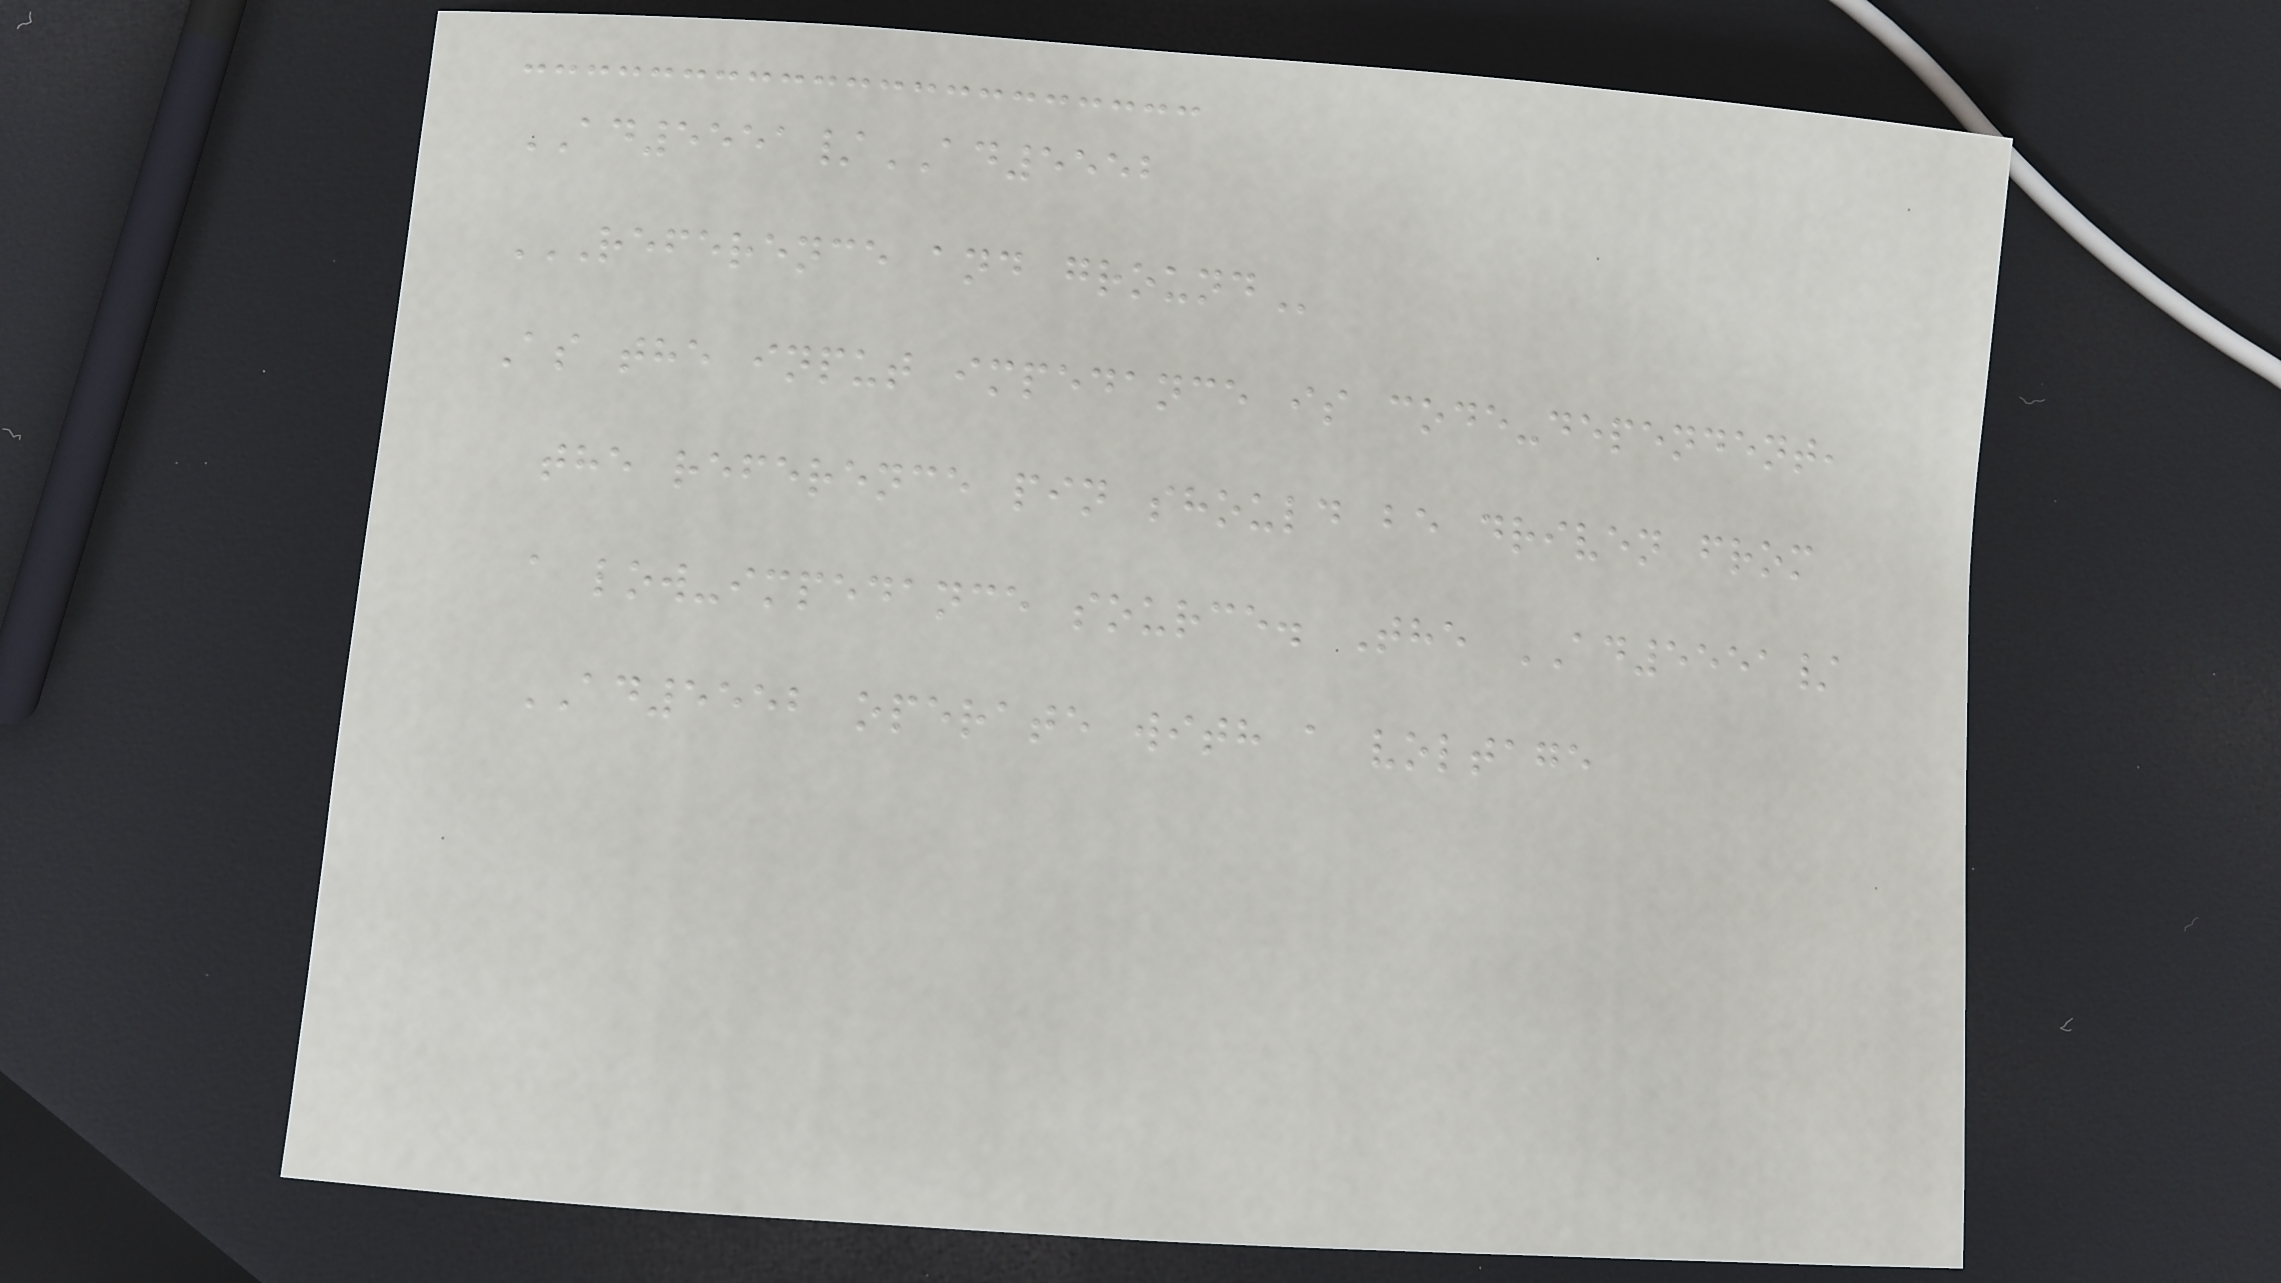AD5551/AD5552
REFERENCE AND GROUND
As the input impedance is code-dependent,
the reference pin should be driven from
a low-impedance source. The AD5551/
AD5552 operate with a voltage
